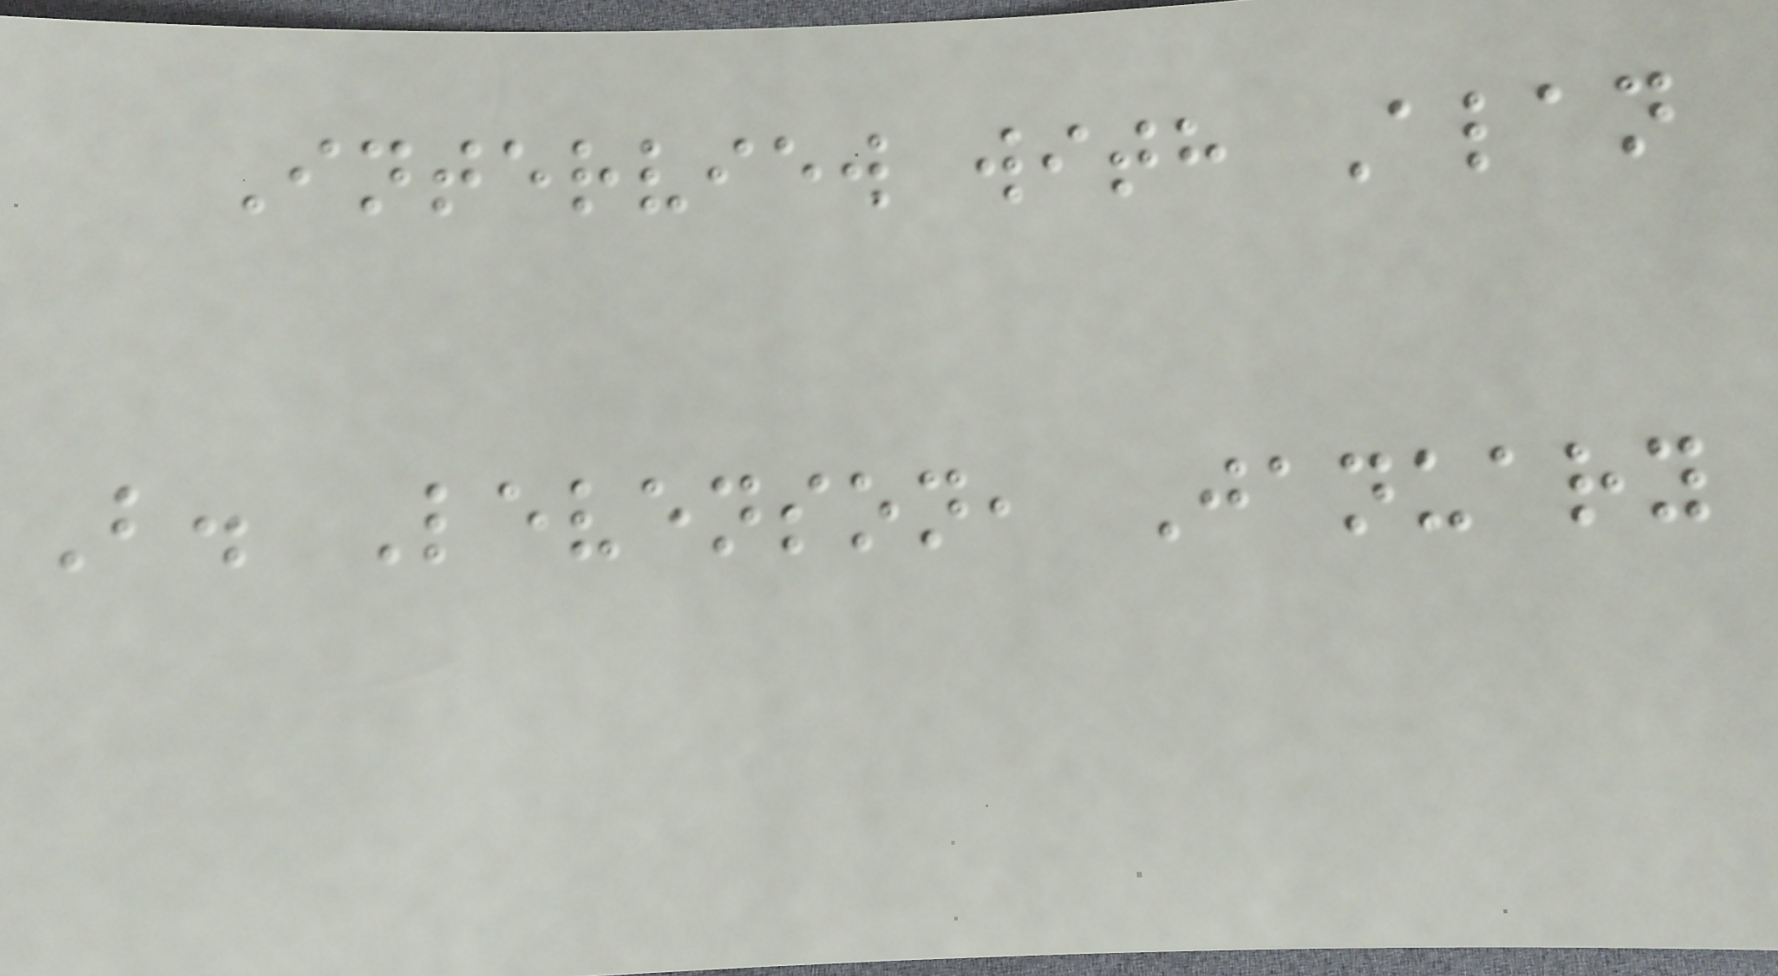Interview with Alan
B. Levenson, January
